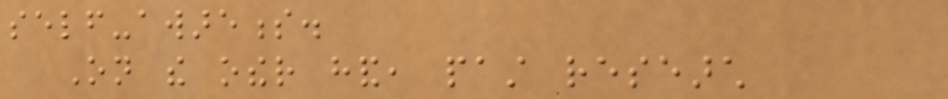self-awareness.
On the other hand, past research
